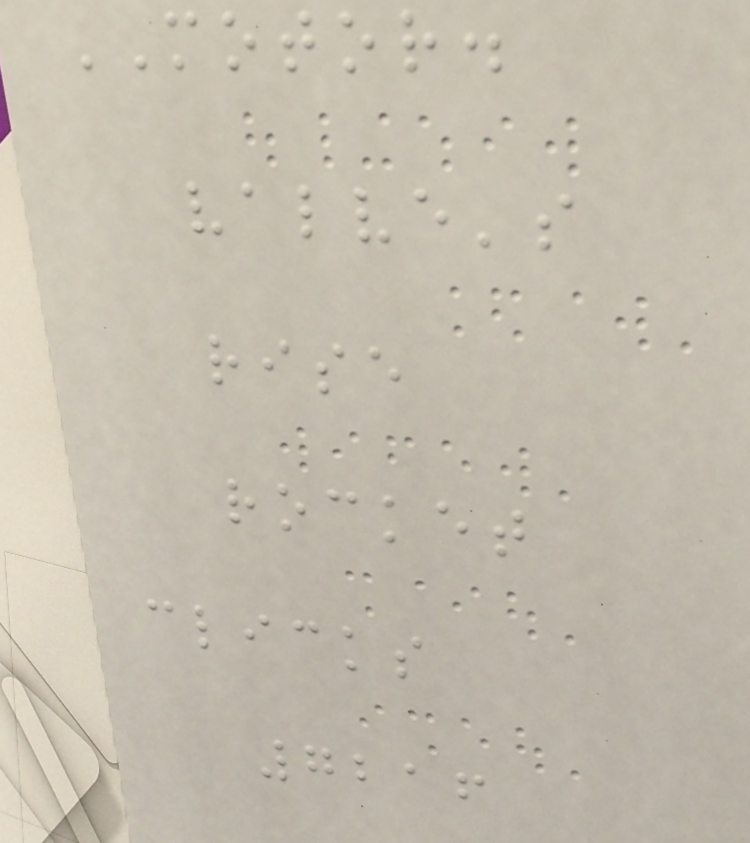MOTOR.
valve's
rise
rocket
clicks
7216
